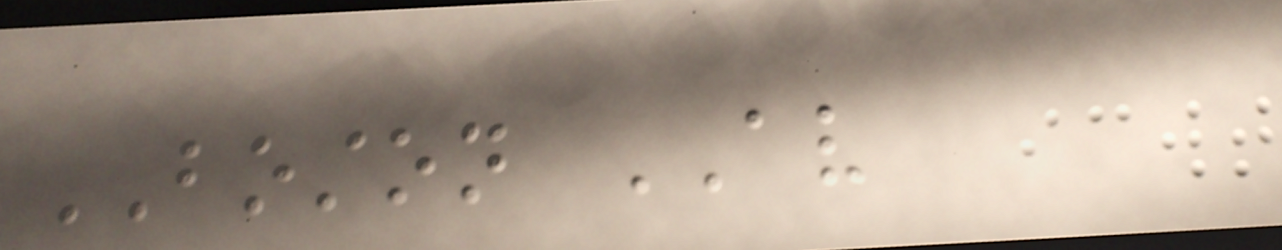BOSTON AV
